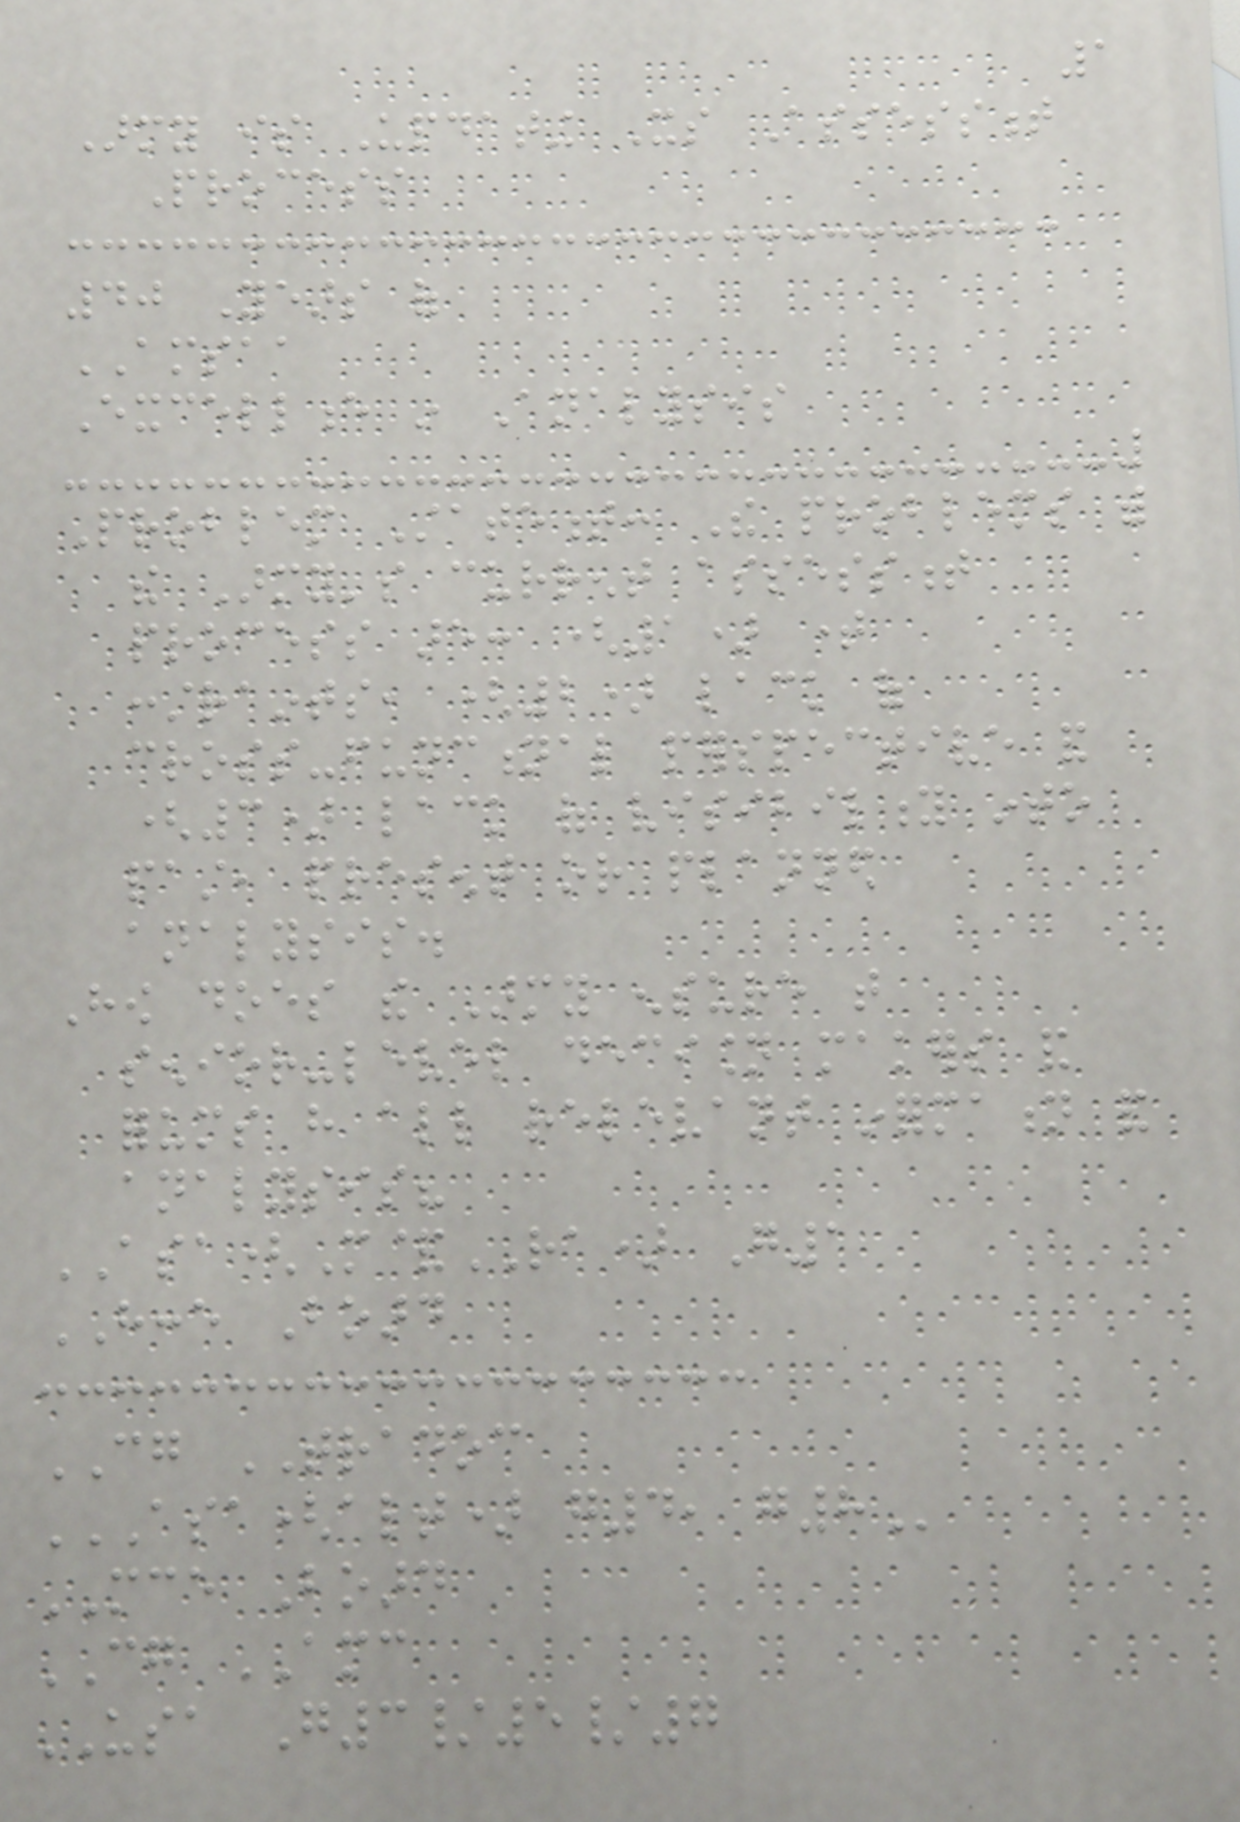1
Army is Updating Its Assessment
Process
40 Years of
AMSAA
Excellence in Analysis
Problem Statement: The problems with
the Army's current assessment
process are: (1) time
constraints, (2) lack of
cross-functional perspective and
(3) lack of visibility into
past, present or planned
analysis.
How does the Army ensure that
senior-level decision makers and
forums have all relevant information and
analysis?
ASA(M&RA) G1
HCCE Board
CG TRADOC
ASA(ALT) G4, G8
MCE Board
CG AMC
USA G3/5/7
